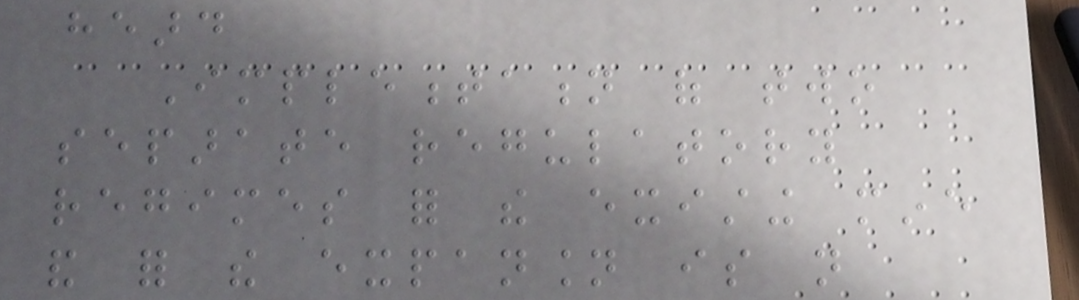heard
Implementation of two
separate regulatory
regimes for the existing mine
and for the expansion is not
